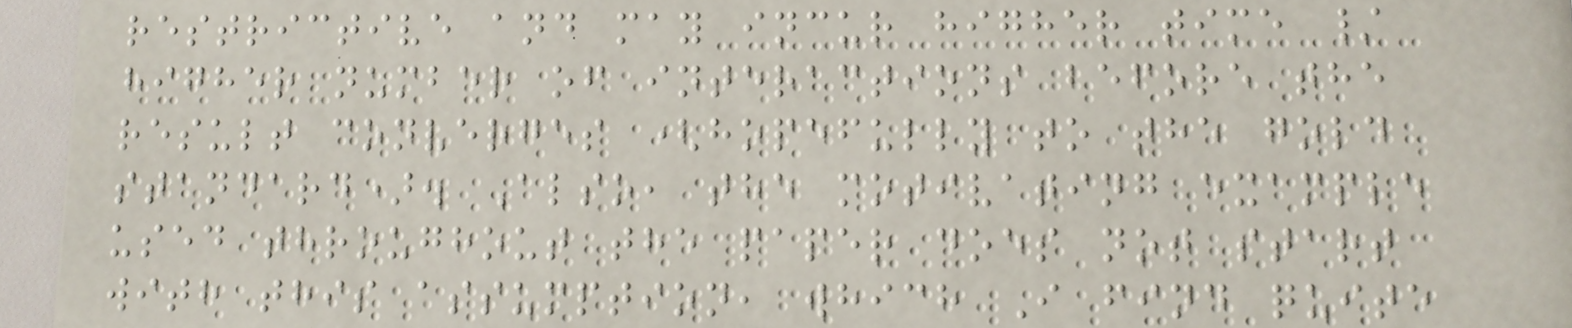restrictive and may incur higher time /
higher number of interactions before the
result converges (hopefully to the gold
standard). Also, the motivating example
used throughout the paper does not start
with this assumption, which I find quite
